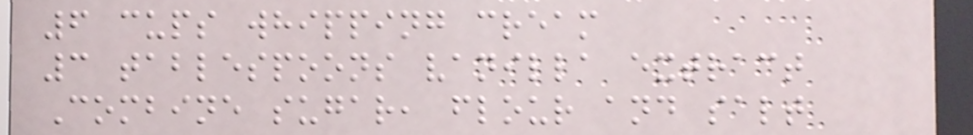6 cups whipping cream
3 tablespoons vanilla extract
Combine sugar, flour and salt
